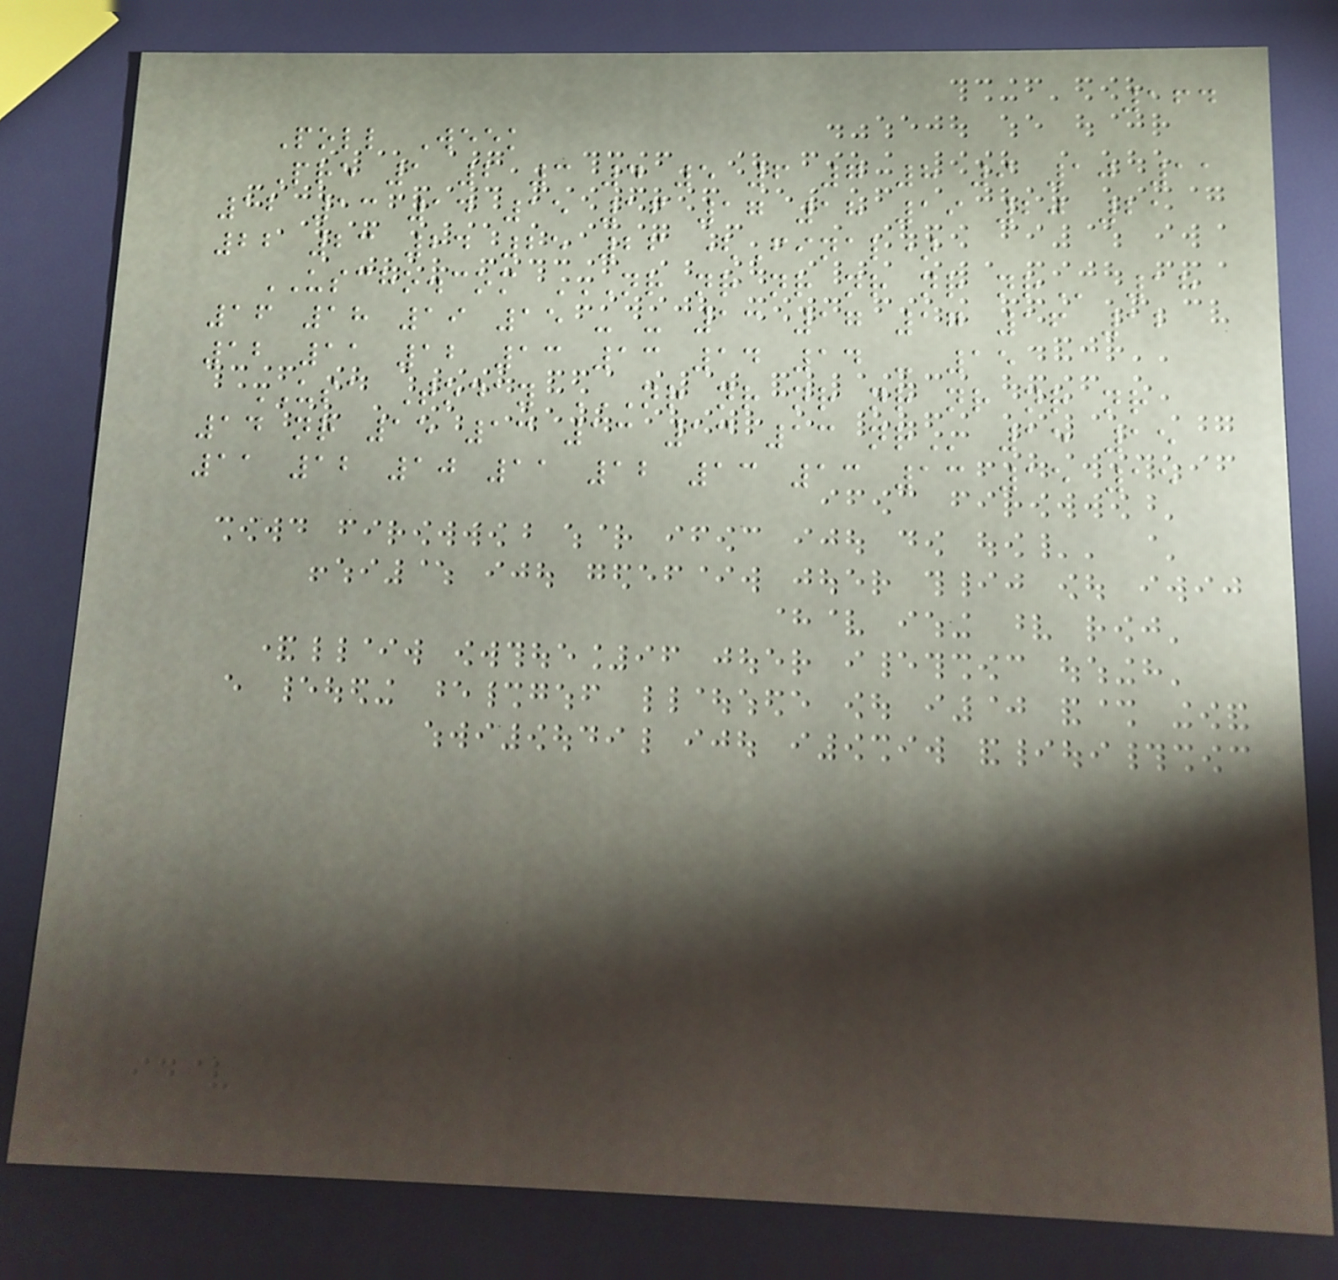164
Poll Week
Pre 1 2 3 4 5 6 7 8 9 10 11
12 13 14 15 16 17 18 19 20 21
22 23 24 25 26 (Final)
USCHO.com NR NR NR NR NR NR 18
16 18 19 15 - - 13 17 17 16 12
12 11 12 13 13 14 14 - 15
USA Today NR NR NR NR NR NR NR
14 NR 15 13 13 13 13 NR 15 15
11 12 10 11 12 13 13 13 15 15
